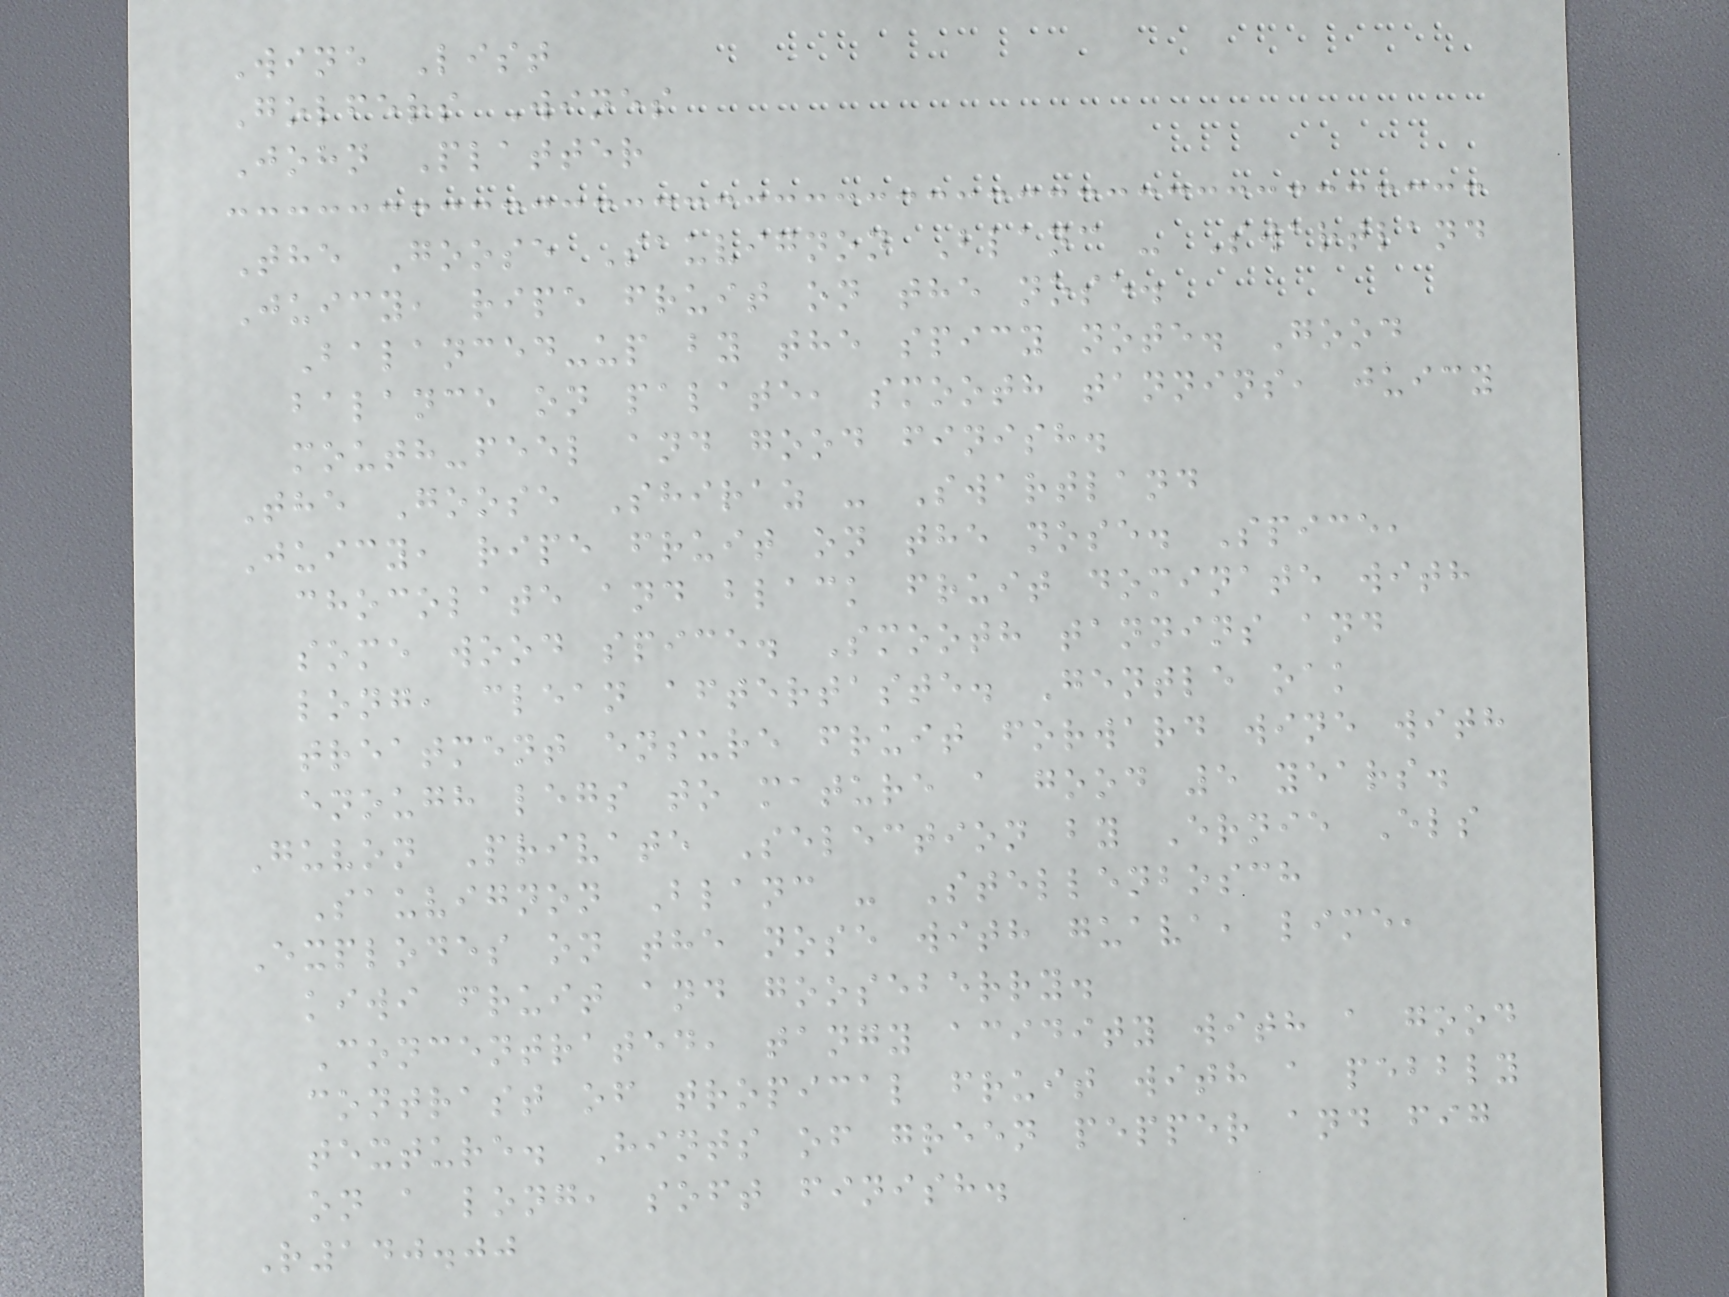Wine List
Golfers Wines
John Platter
The Goose Sauvignon Blanc - Swartland
Juicy, ripe fruit on the nose.
Balanced-up by the spicy note. Good
balance on palate, smooth tannins, juicy
mouth-feel and good finish.
The Goose Shiraz - Swartland
Juicy, ripe fruit on the nose. Spice,
chocolate and black fruit dominate with
some wood spice. Smooth tannins and
long, clean aftertaste. Gentle oak
treatment ensure fruit forward wine with
enough legs to mature a good 5 years.
Guvon Private Selection by Ernie Els
Sauvignon Blanc - Stellenbosch
Explodes on the nose with guava, lime,
kiwi fruit and gooseberry.
Concentrated, tangy acidity with a good
contrast of tropical fruit with a pebbly
texture. Hints of green pepper and fig
on a long, soft finish.
R140.00
